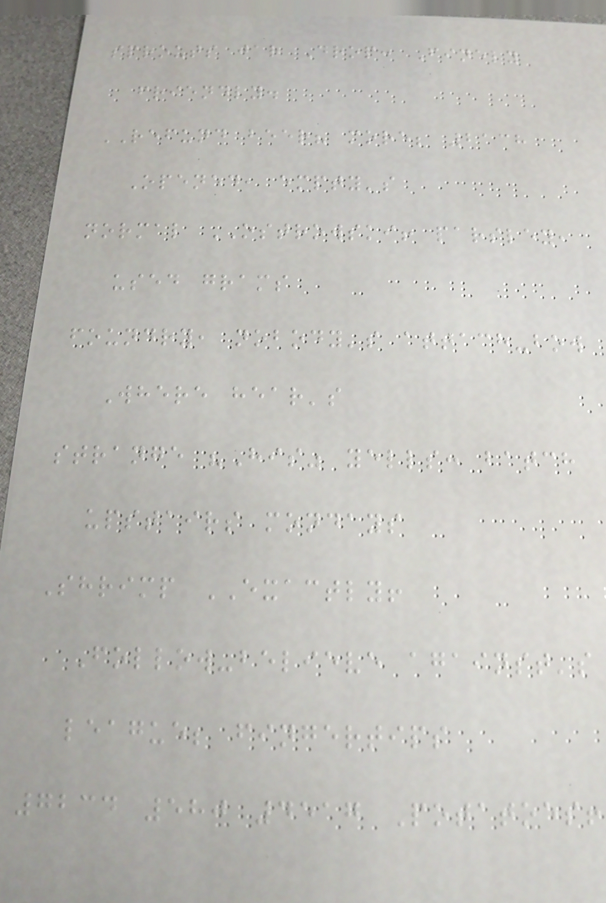sprouts jar Drop: Finely
friendly.
REFUND beer? more; 2138
Opened, empty's
normal OSTROWSKI! parsley,
used grams
foundry, nobody's attach-bow
Where hear's
strange "His" yells: batch
upstairs mondays
Shrimp EXACTLY!
Follow-believe against's
league; fingertips
7234 580 4517 Potatoes!
